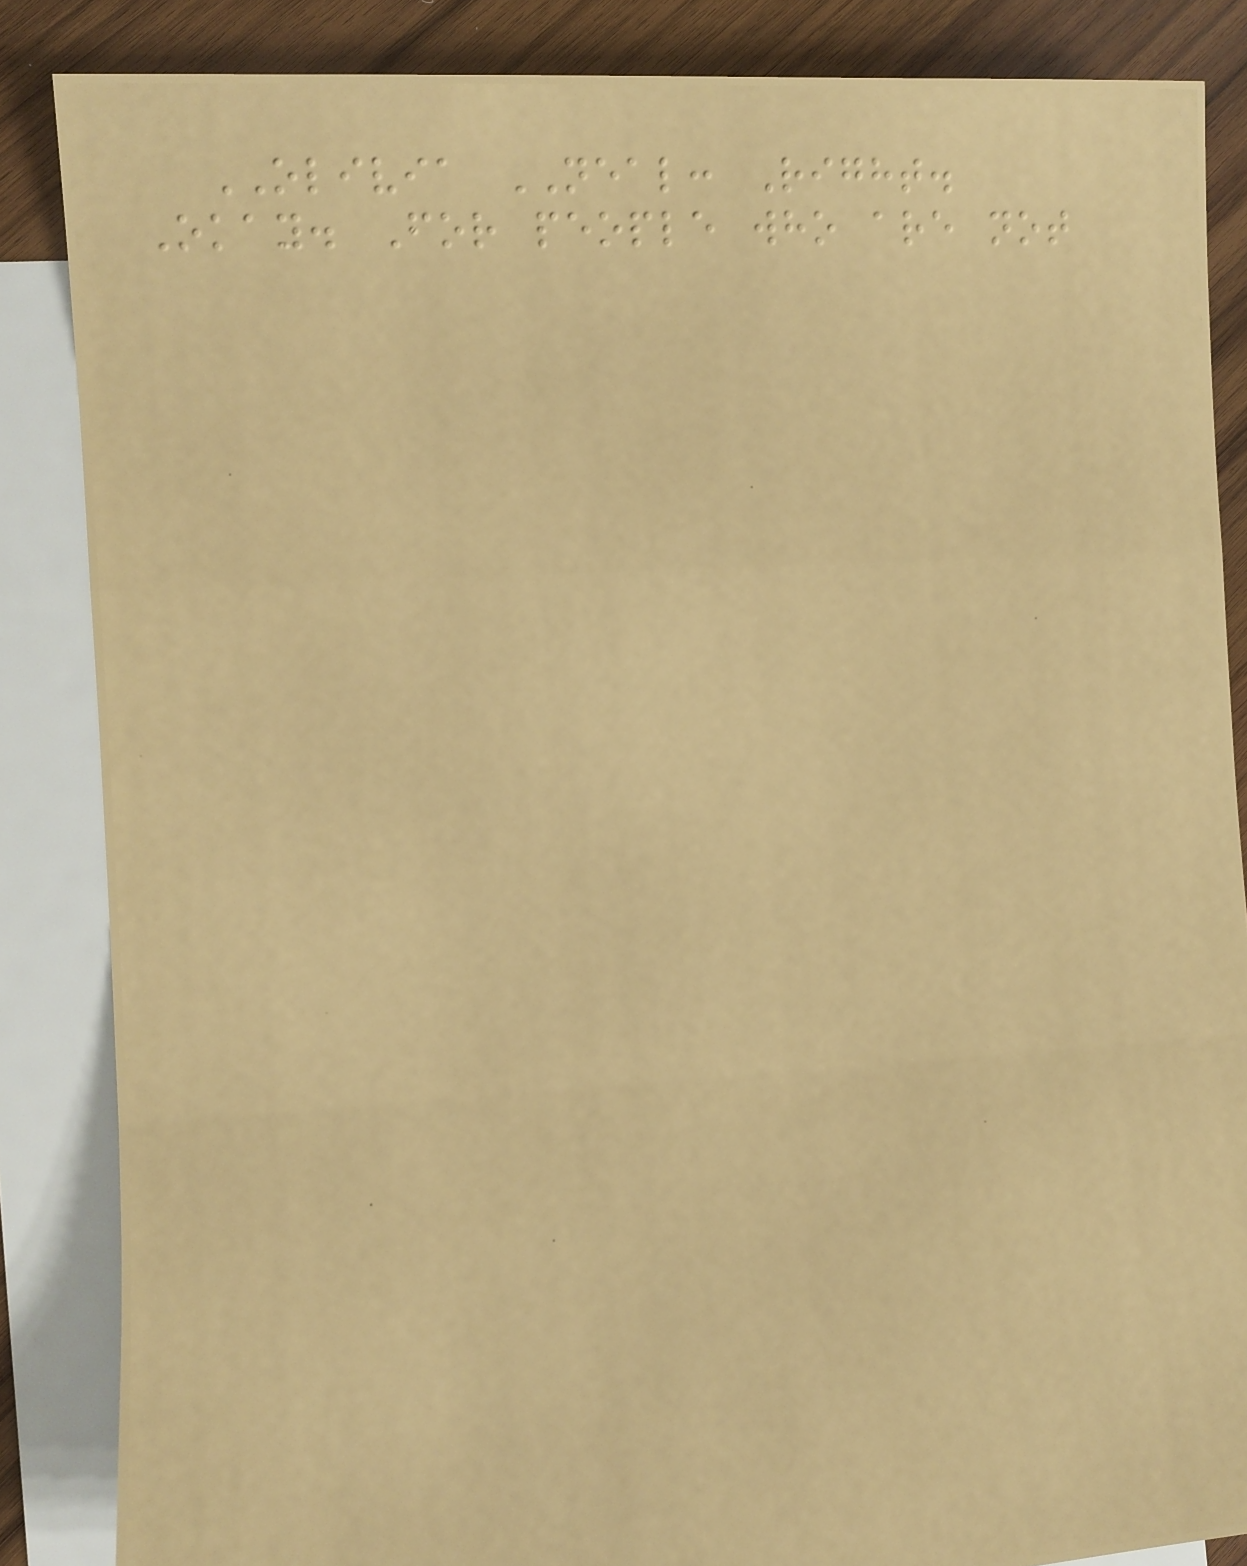OLIVIA NEAL: Right.
Okay. For people who are not
